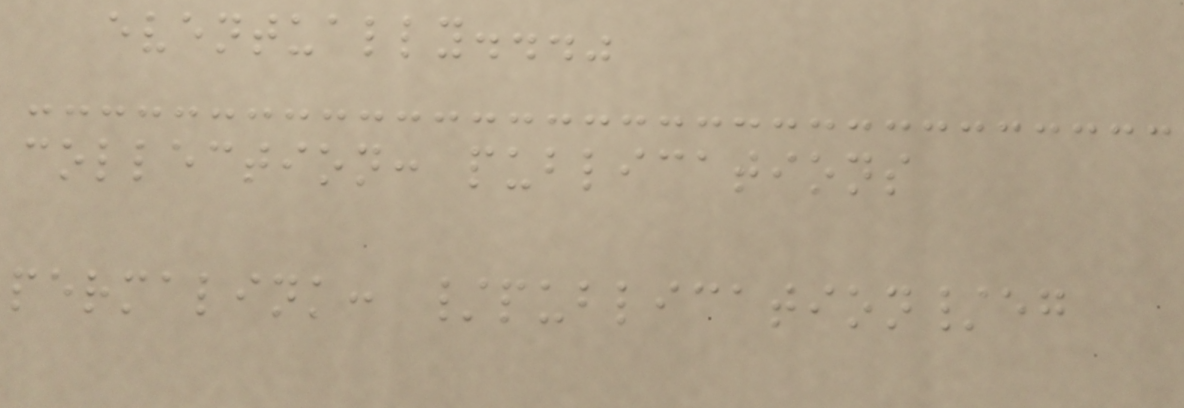eventually..."
collection: publications
permalink: /publication/eg
